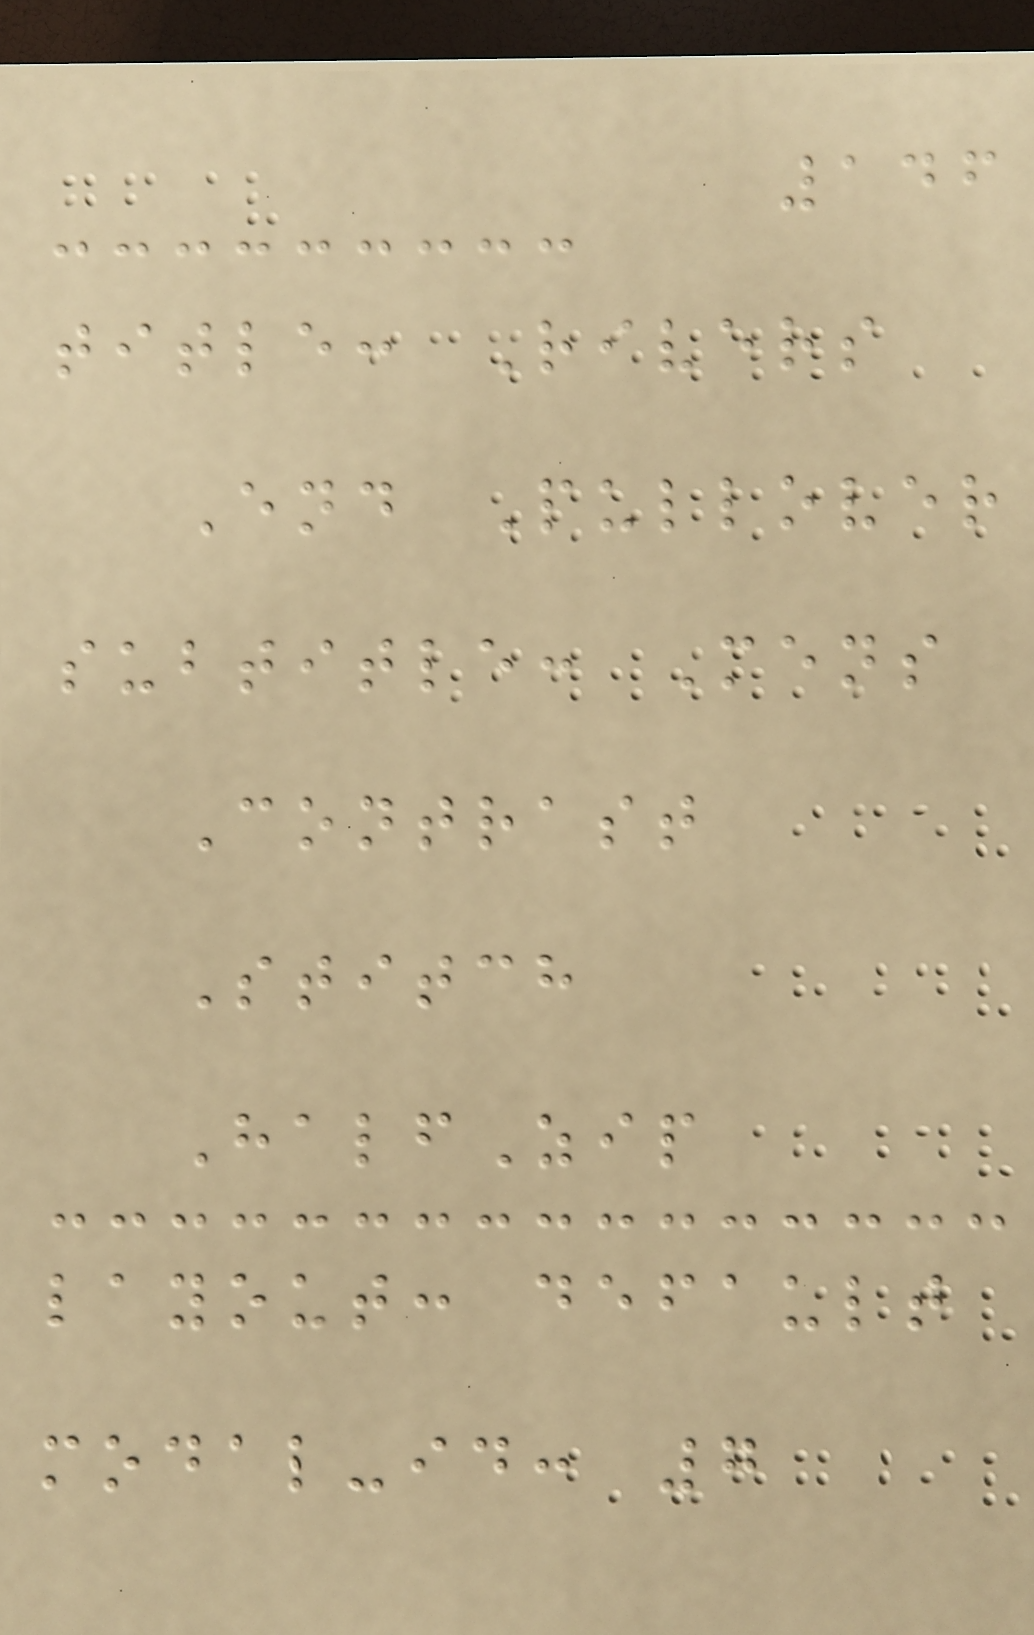146
title: Rivers
End Pullover
subtitle: Mens
Contrast
Stitch
HalfZip
layout: default
modal-id: 7
